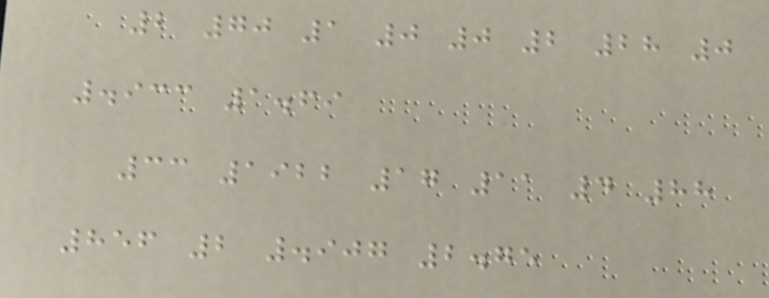2 70 1 0 0 2 28 0
.933 1.69
33 1922 17 11 4 88
856 2 .907 2.75
